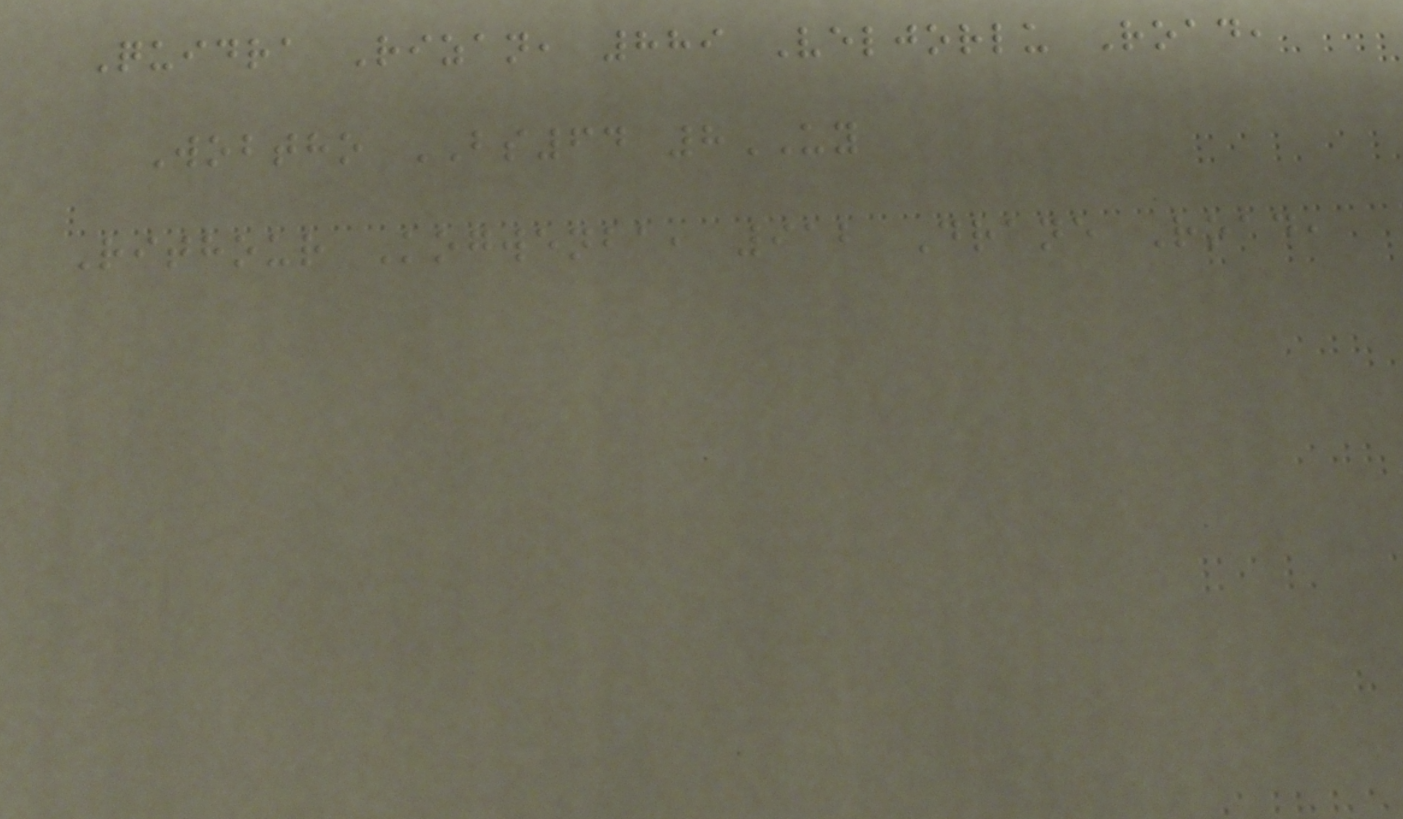Quidra Rizan, 889 Veljorlu Road,
Wobtho BS64 8UY
Rithour Kogwenba, 912 Drane Road,
